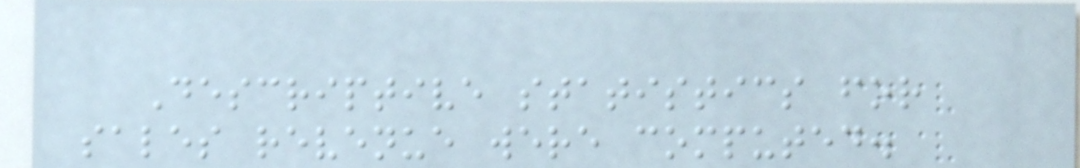Descriptive statistics for
sales revenue were computed.
